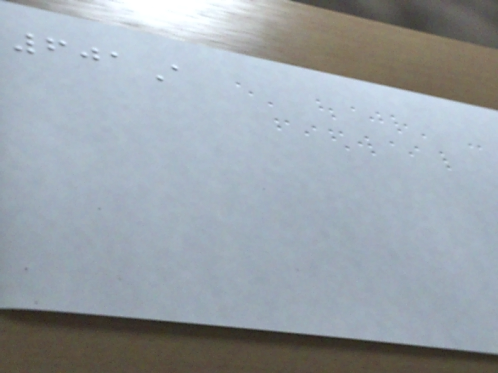601A
